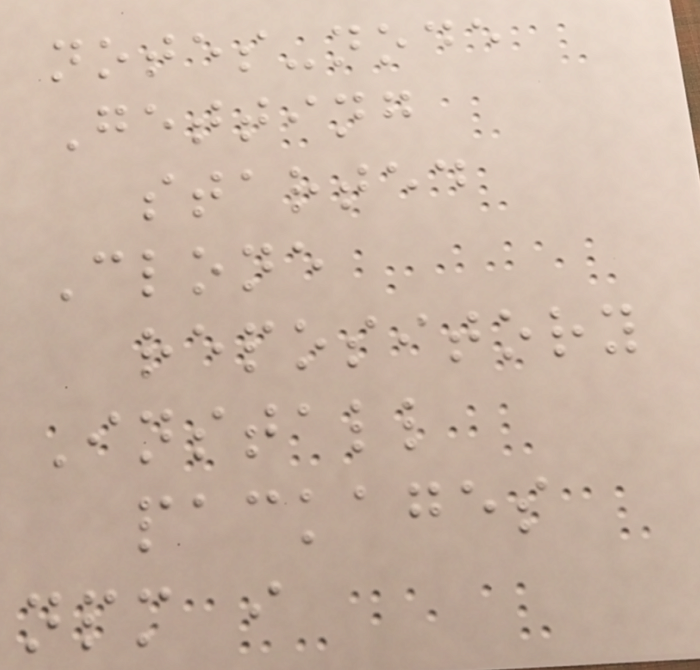notes-node
Getting
started
Clone
repository
Install
packages
npm i
